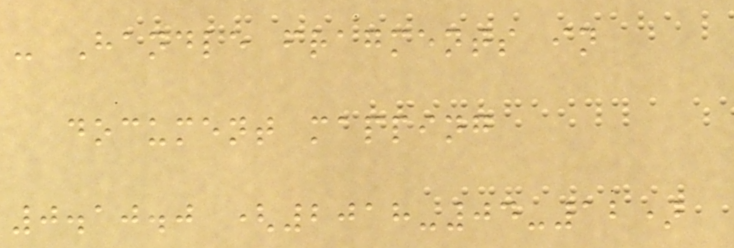- Handle fragments in
document mapping
0.10.0 (2018-04-12)
